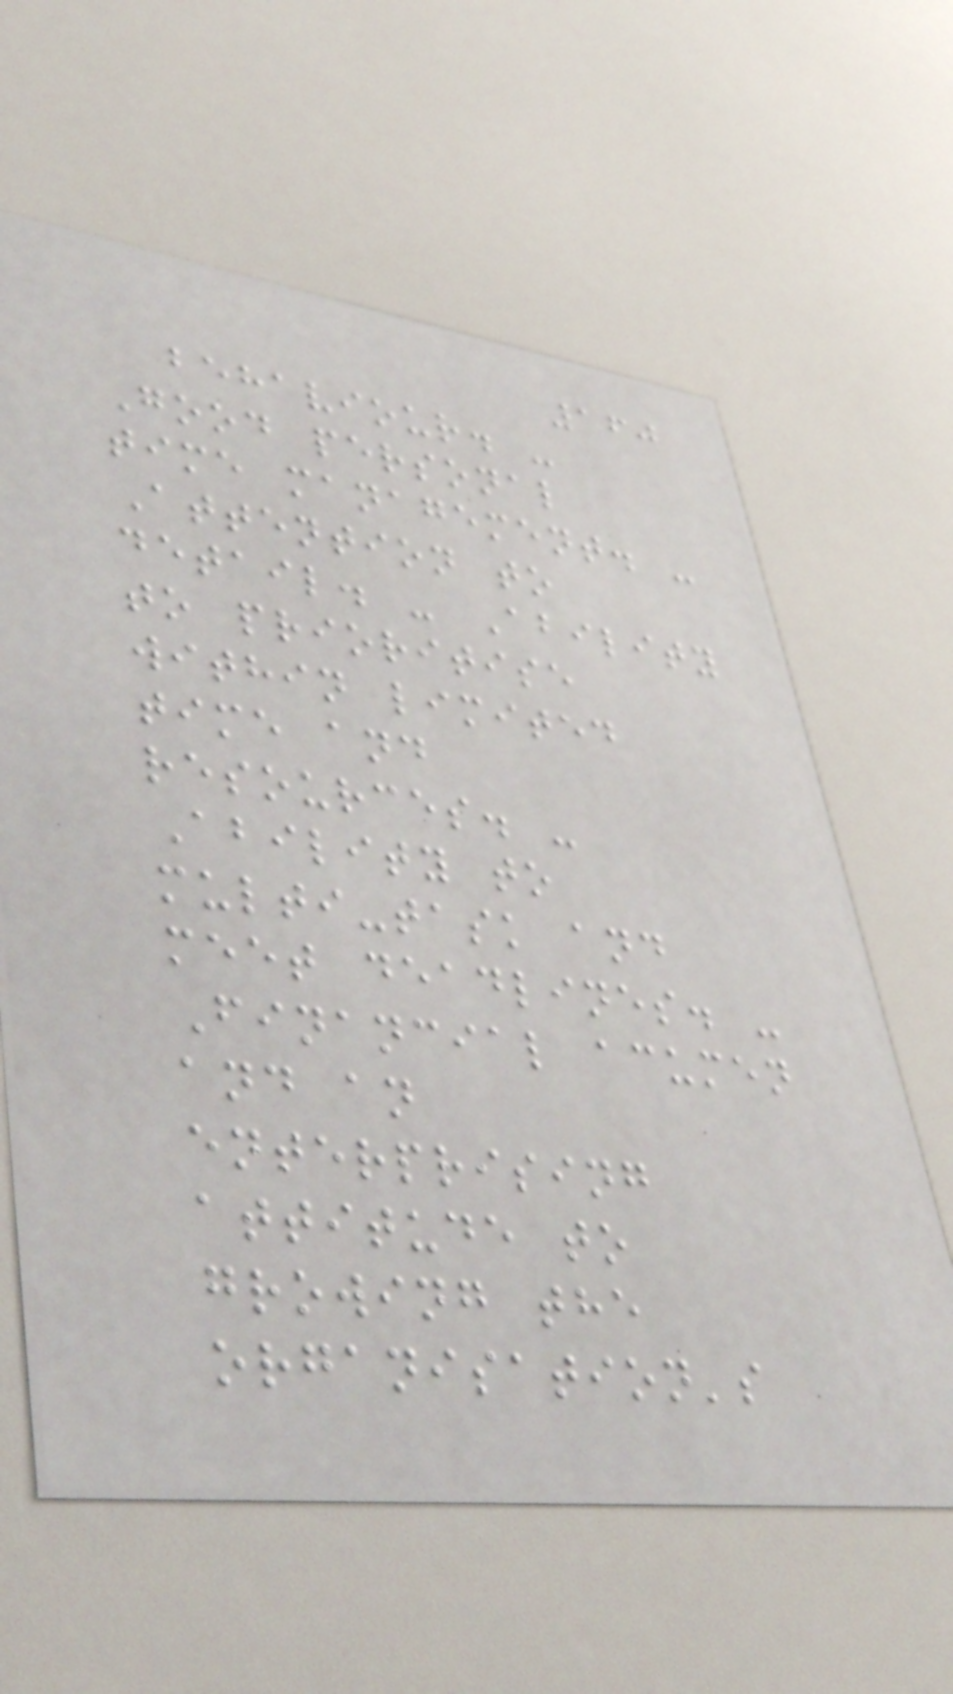160
behaviour. -
Good personal
time management. -
Attention to
detail. - Ability
to prioritise
within limited
time and
resources. -
Ability to
multi-task and
meet deadlines. -
Financial acumen
and an
enterprising
attitude to
growing the
organisation's
